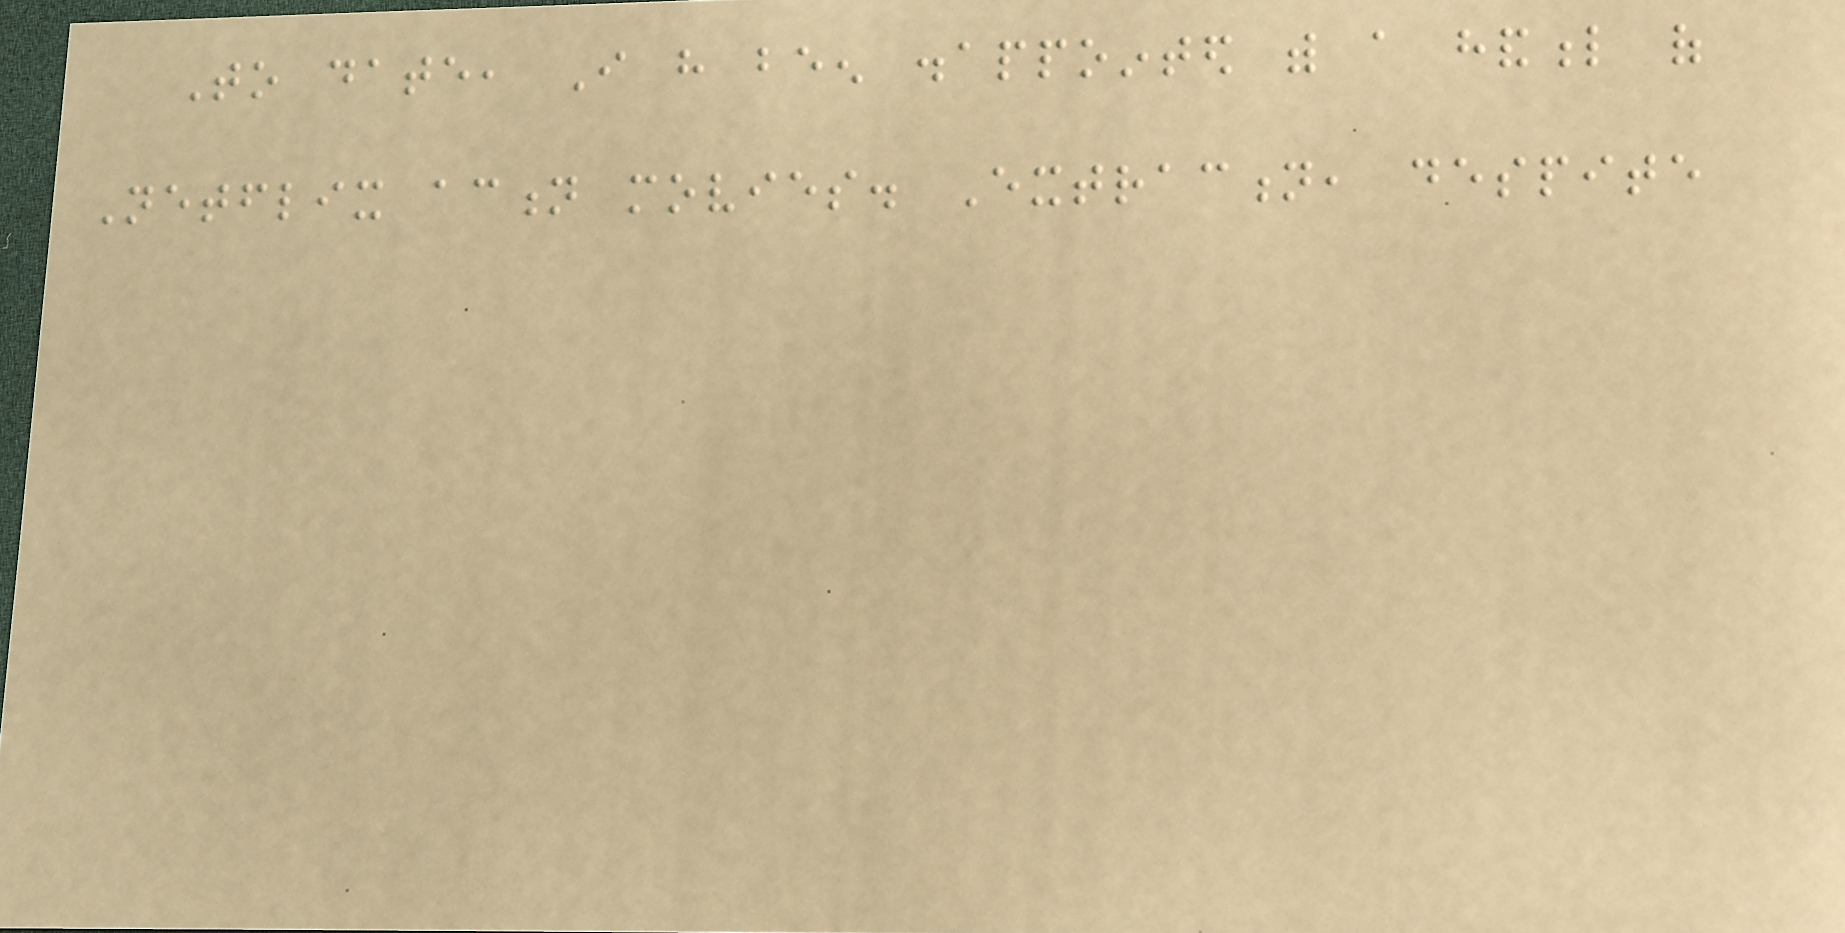To date, I have been disappointed with a handful of
Netflix action movies. Extraction, despite
